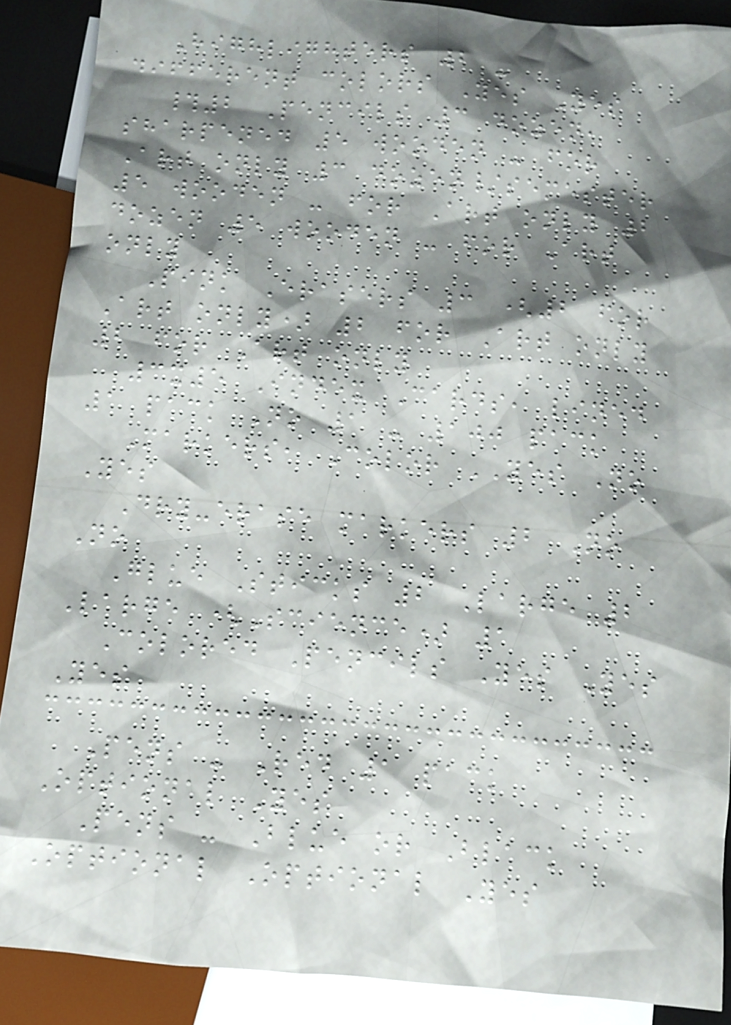Highlighters 2 -
different colors Yes Yes
#2 Pencils 3 dozen,
sharpened 5 wooden - for
Art only 3 dozen/semester
5 wooden - for Art only 2
dozen 5 wooden - for Art
only
Pink Erasers 3 (2 for
Art only) 2 for Art only
2 for Art only
3x5 Index Cards, lined
1 pack No 1 - 100 pack
Markers, Color YES No
Yes
Dry-erase markers 2 No
No
Glue Sticks 2 Large 2
Large (Science) 1
Colored Pencils Yes Yes
Yes
Pens - Red 1 pack
Optional Yes
Pens - Blue or Black
Optional Optional Yes
